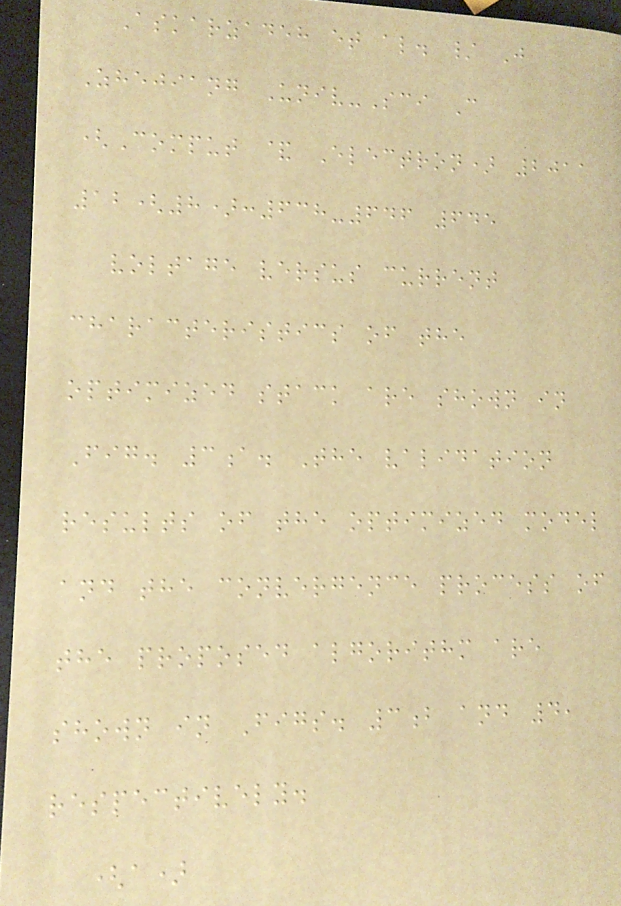Askarzadeh et al. / J
Zhejiang Univ-Sci C
(Comput & Electron) 2011
12(8):638-646 645
voltage versus current
characteristics of the
optimized stack are shown in
Fig. 3a. The validation
results of the optimized model
and the convergence process of
the proposed algorithm are
shown in Figs. 3b and 4,
respectively.
(a)
